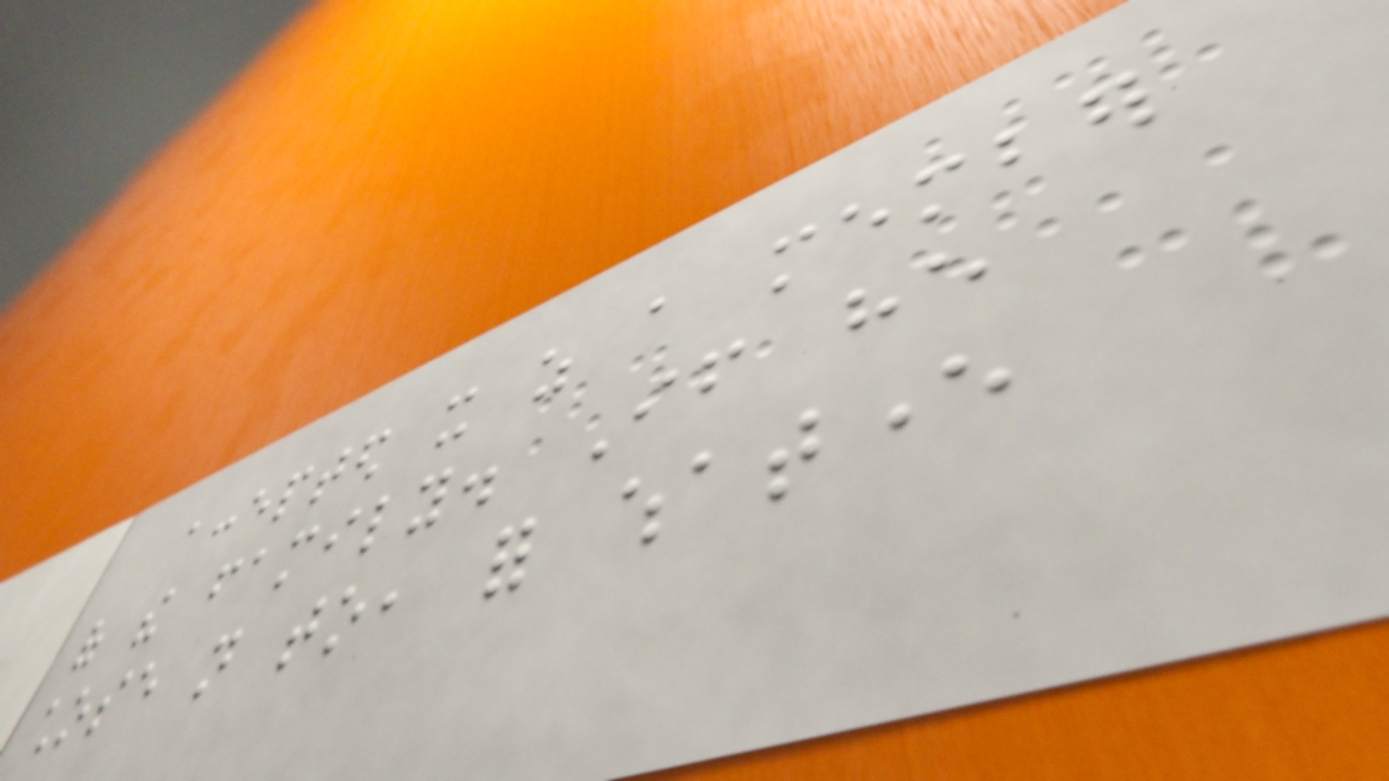accepted it as a member
of the family. If he
chose not to, for whatever
